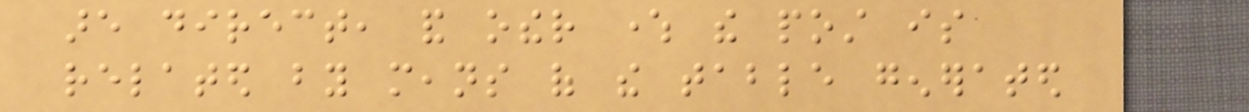are direct, and other where the post is
related by means of the table generated
